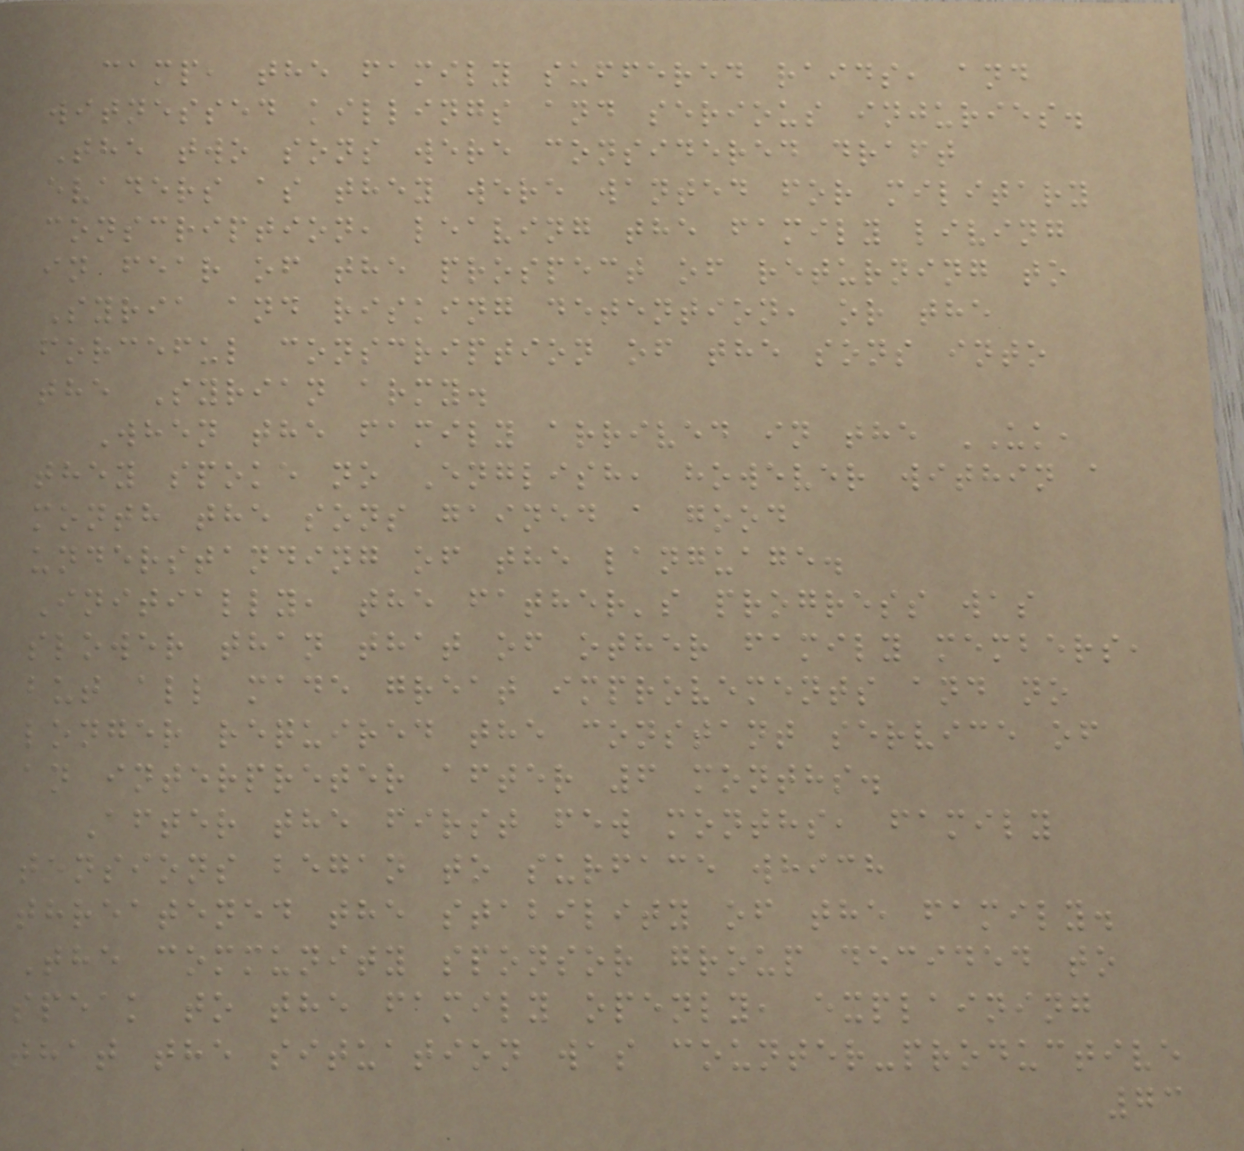camp, the family suffered raids, and
witnessed killings and serious injuries.
The two sons were considered draft
evaders as they were wanted for military
conscription, leaving the family living
in fear of the prospect of returning to
Syria and risking detention, or the
forceful conscription of the sons into
the Syrian army.
When the family arrived in the UK,
they spoke no English, however within a
month the sons gained a good
understanding of the language.
Initially, the father's progress was
slower than that of other family members,
but all made great improvements and no
longer required the constant service of
an interpreter after 6 months.
After the first few months, family
tensions began to surface which
threatened the stability of the family.
The community sponsor group decided to
speak to the family openly, explaining
that the situation was counter-productive
73
